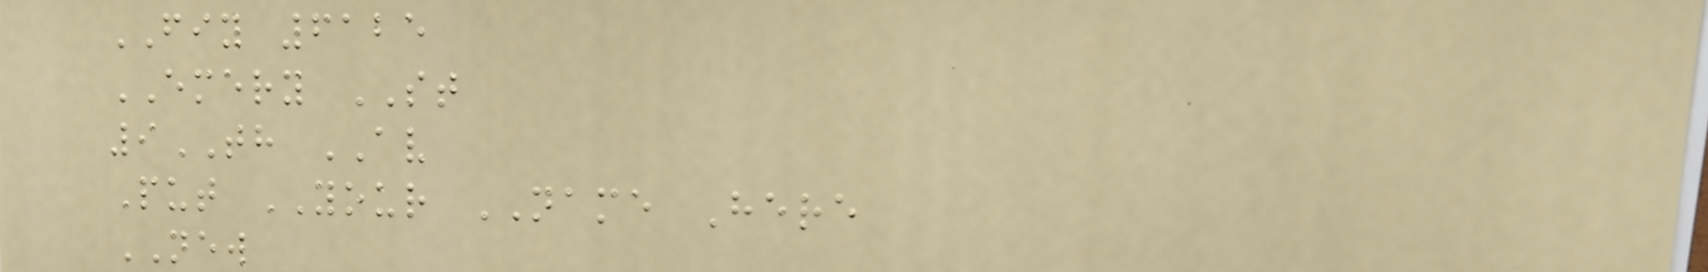FIY 6125
EMERY ST
9TH AV
Put YOUR NAME Here
NEW
